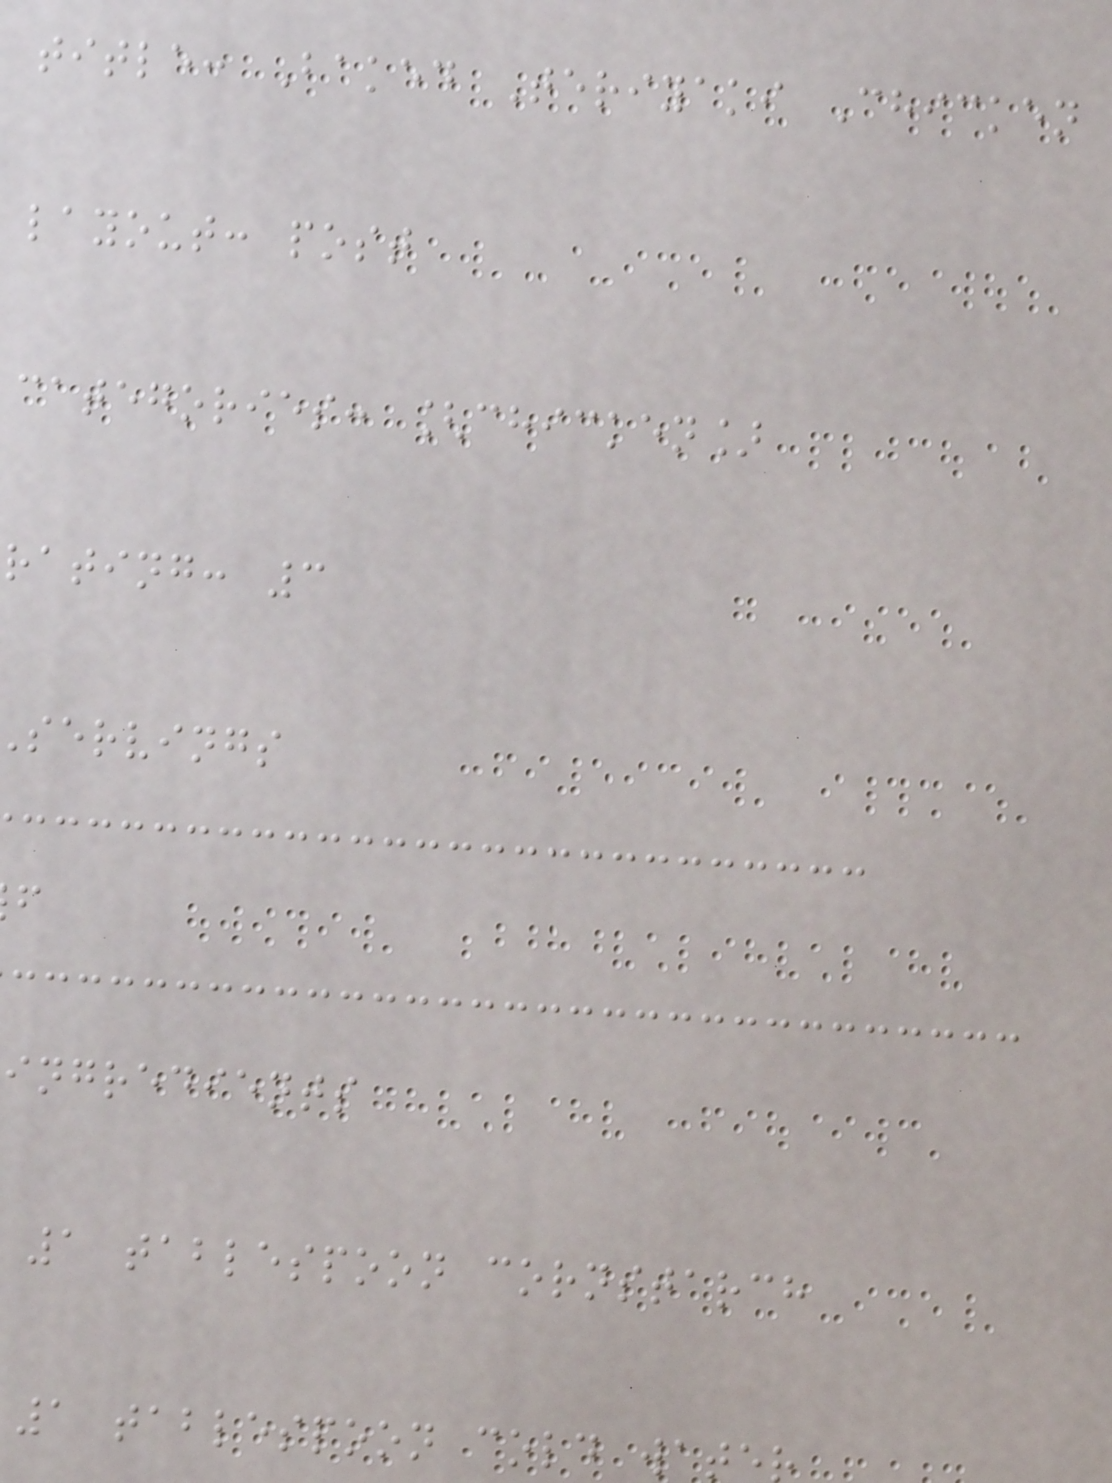title: Baked Teriyaki Chicken
layout: post
categories: [chicken]
rating: 3
servings
ingredients
1 tablespoon cornstarch
1 tablespoon cold wat
